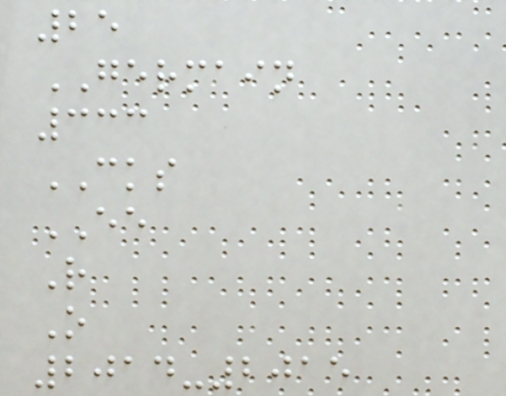25
GERMAIN
333
CKS
EE
R
O
2014-2015
